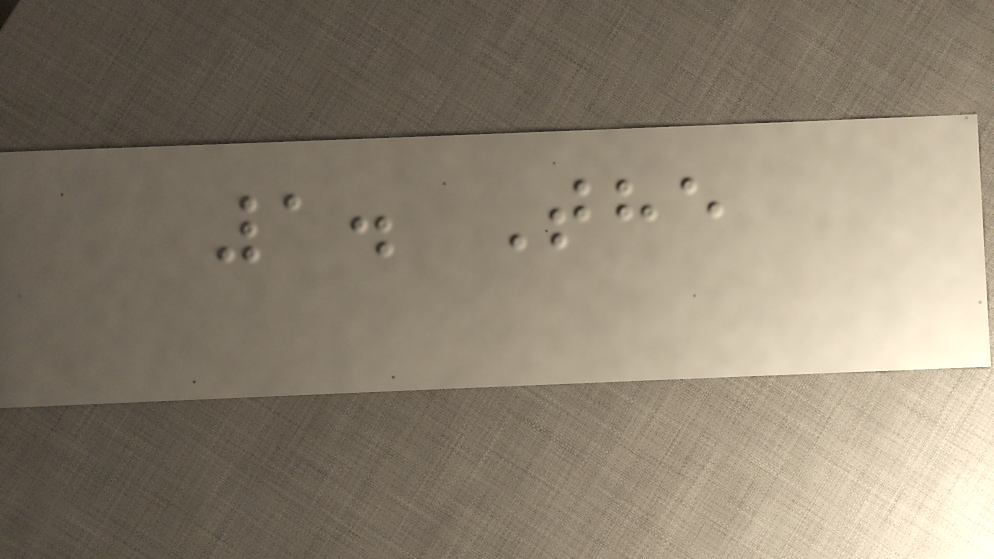1. The
